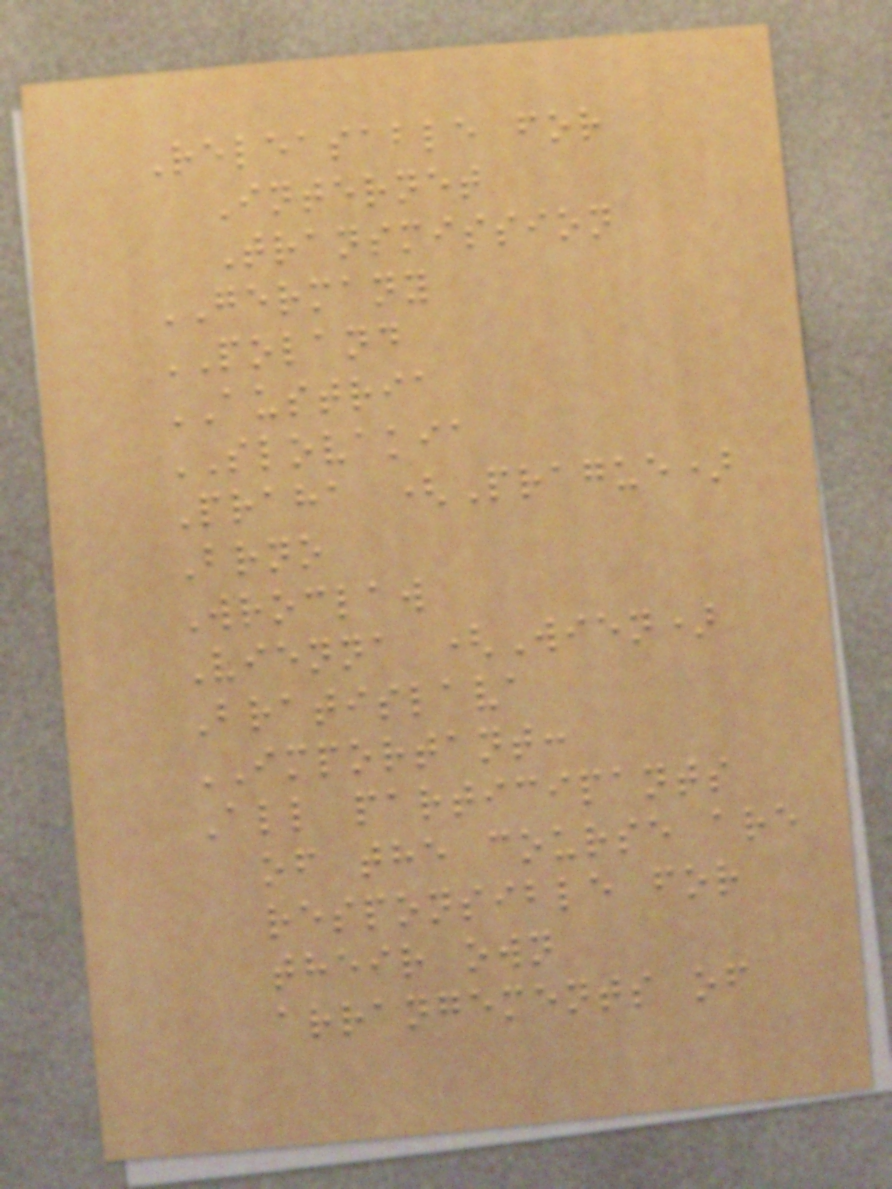Releasable for
Internet
Transmission
GERMANY
POLAND
AUSTRIA
SLOVAKIA
Praha (Prague)
Brno
Wroclaw
Vienna (Wien)
Bratislava
IMPORTANT:
All participants
of the course are
responsible for
their own
arrangements of
